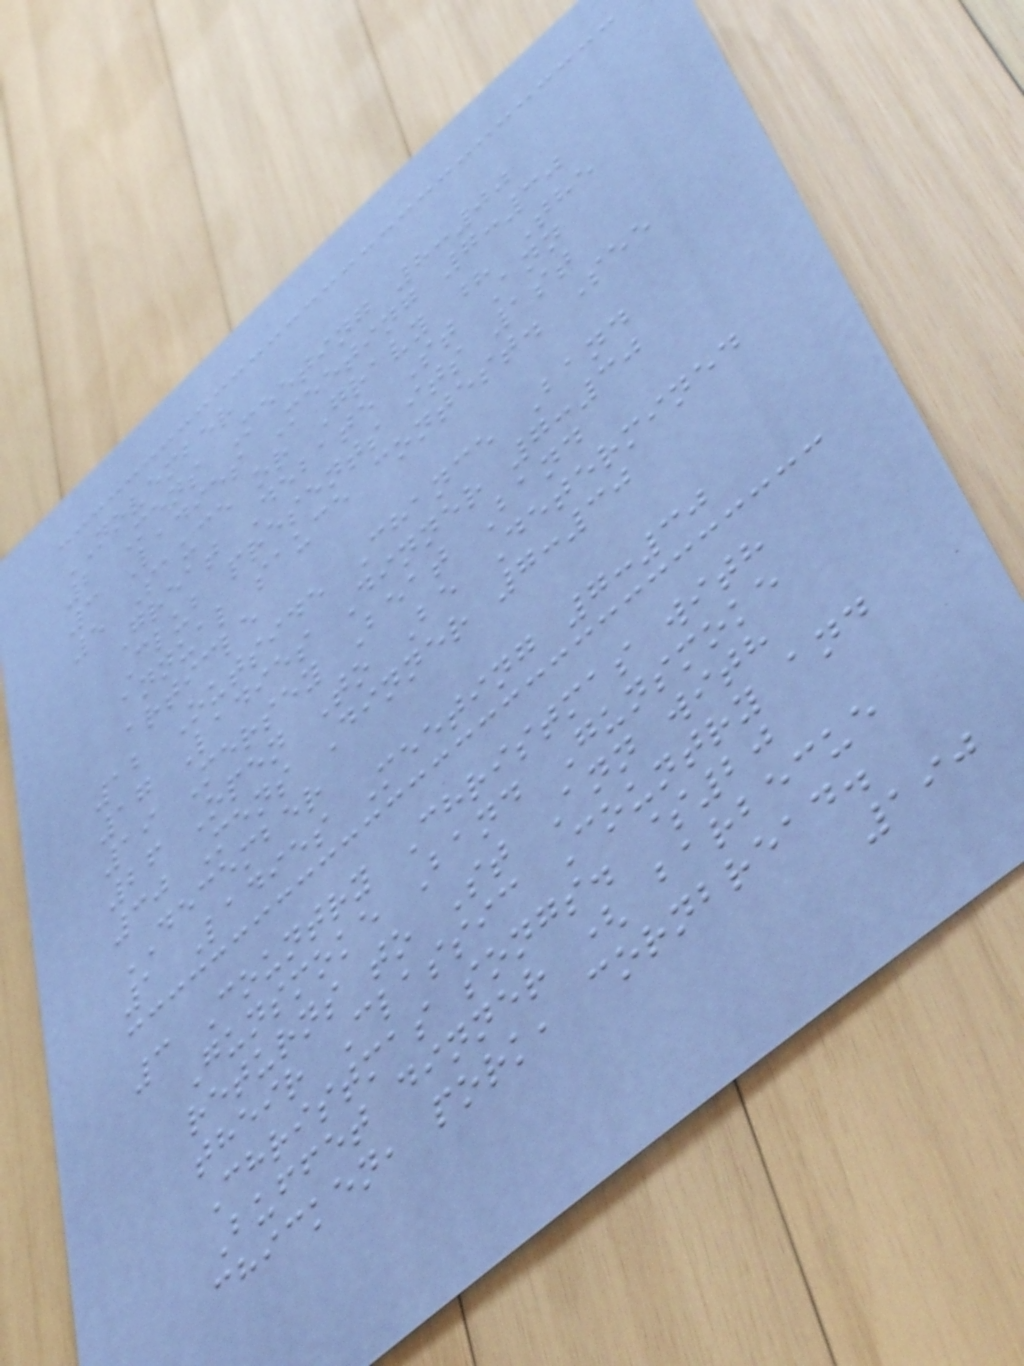NOVEMBER
2 Mens Meeting 8:00
3 Ladies Meeting 7:30
5 Sauce or Gravy ? The
Great Debate St Ann
Club presents its 1st
annual sauce contest. See
article
12 Outside Chance Band
17 Ladies Dinner 7:30
19 Mersey Beat Band
26 Open To Be Determined
30 Mens Dinner 7:30
DECEMBER
1 Ladies Meeting 7:30
3 Country Christmas with
Gunsmoke Band Gunsmoke
returns to St Ann with
their Classic Country and
Christmas songs. $20
Buffet dinner ( barbecue
chicken, pork, cornbread.
190
